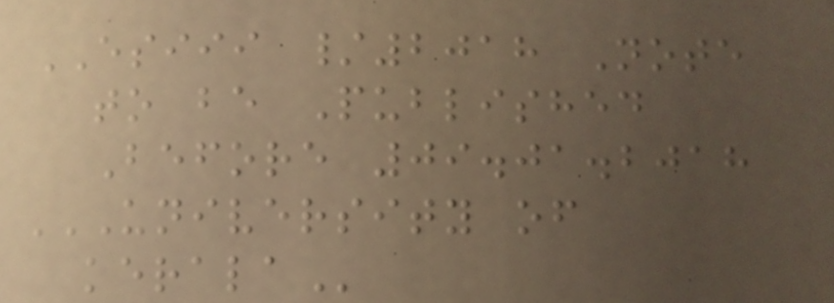ESIII /2018 Note
to be Published
Before 09.01.2018
UNIVERSITY OF
KERALA
